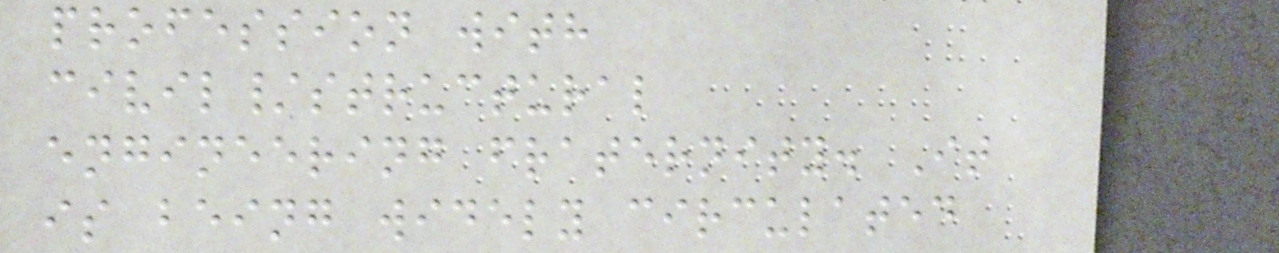profession with
civil/structural
engineering fraternity. It
is being widely circulated
